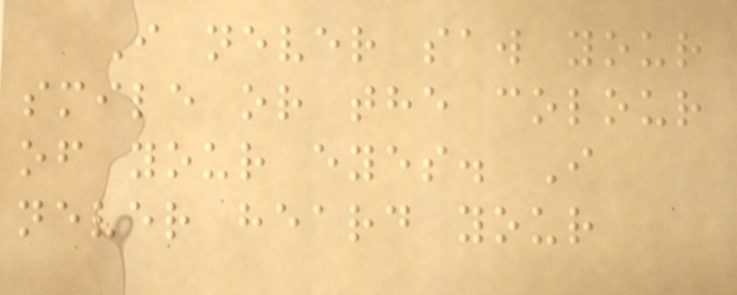I never saw your
smile or the colour
of your eyes. I
never heard your
